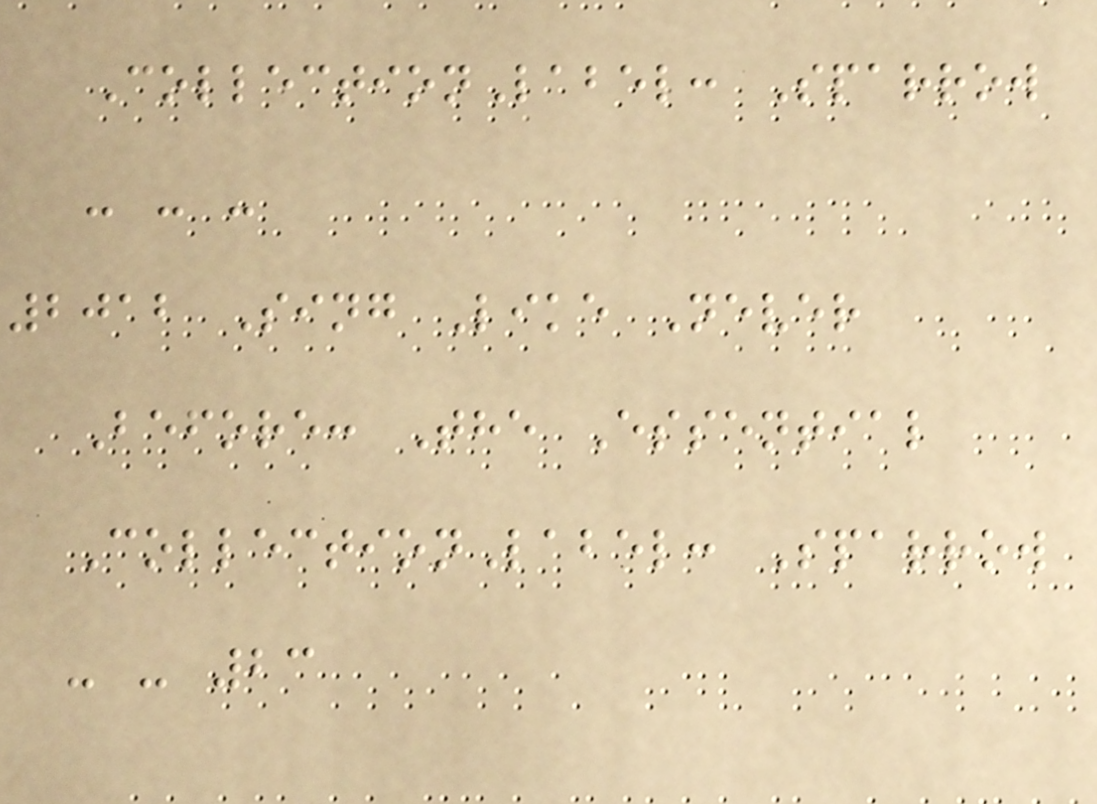CollectionLabel: Sparrow
- - -
2012 Sing Like Never
Before: The Essential
CollectionLabel: Sparrow
- - 23
